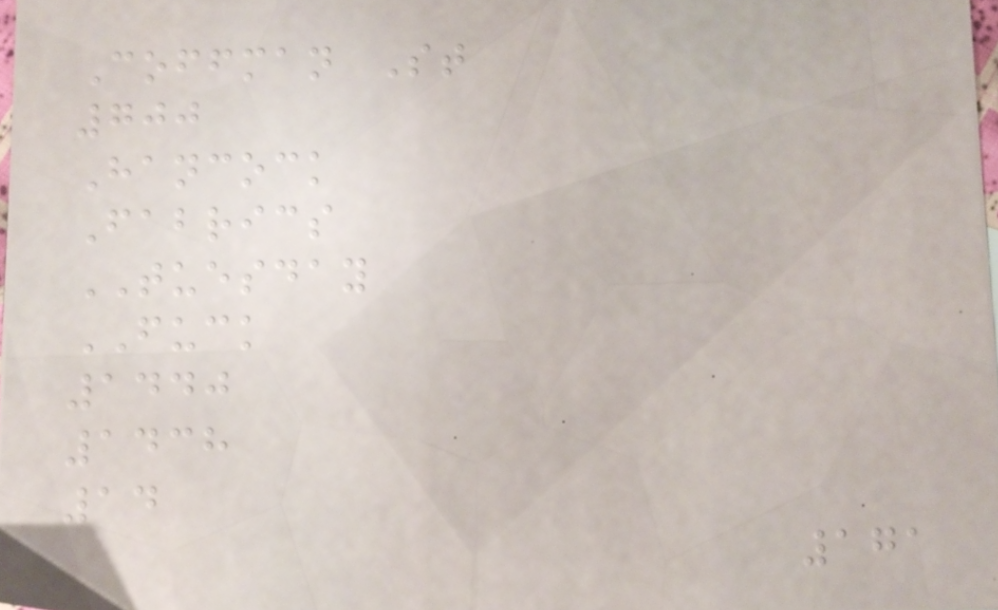Coffman St
700
Hancock
Fabrics
TUESDAY
FUCK
1440
1438
14
171
